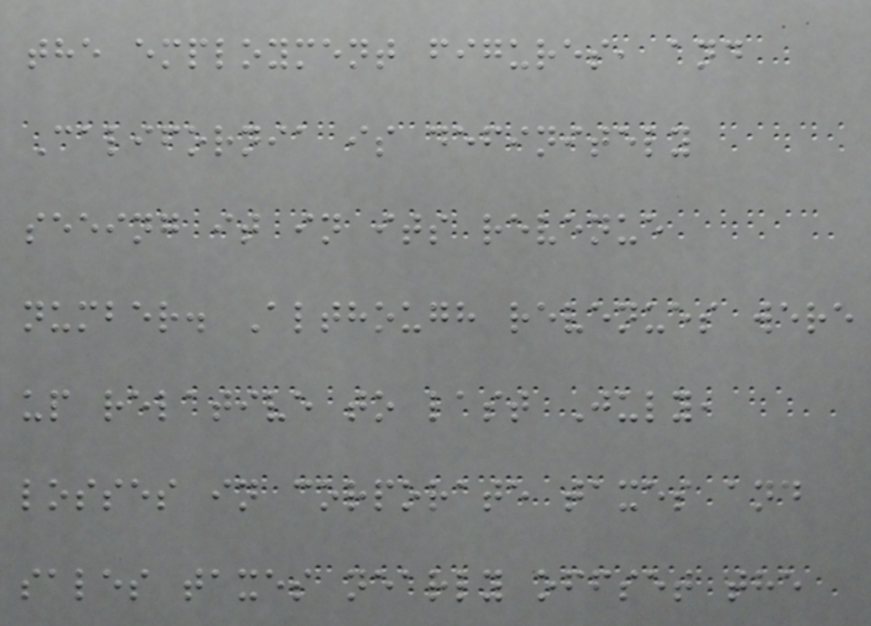the employment figures, and
California is definitely
seeing it in its revenue
number. Although revenues were
up relative to last July,
losses in corporate taxes and
sales taxes nearly offset the
